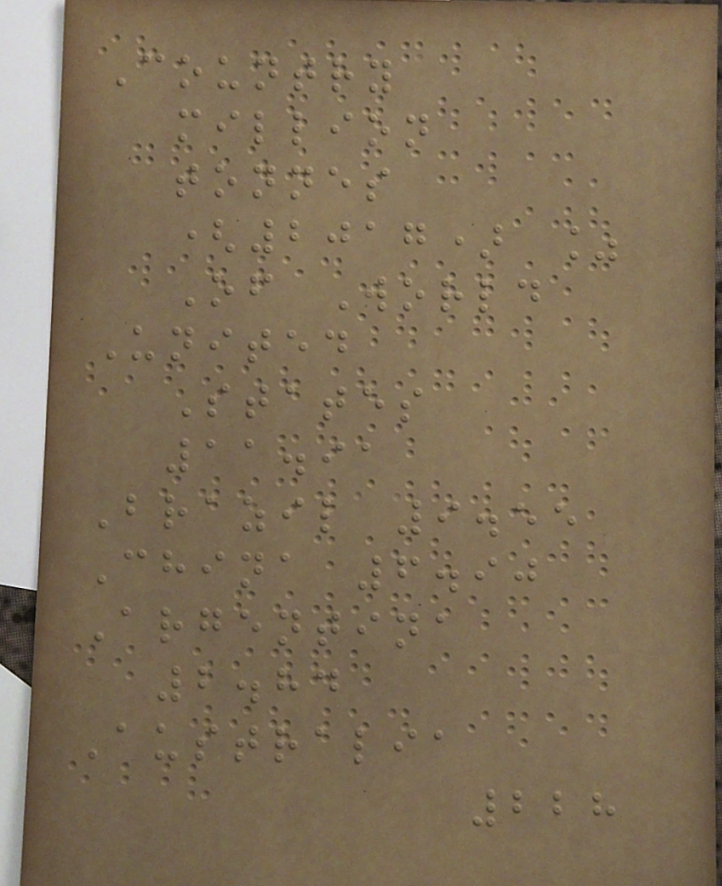Country
million
tonnes
(2017) %
Of World
United
States
11.91
Brazil 9.55
China 6.90
Argentina
2.84
Australia
228
